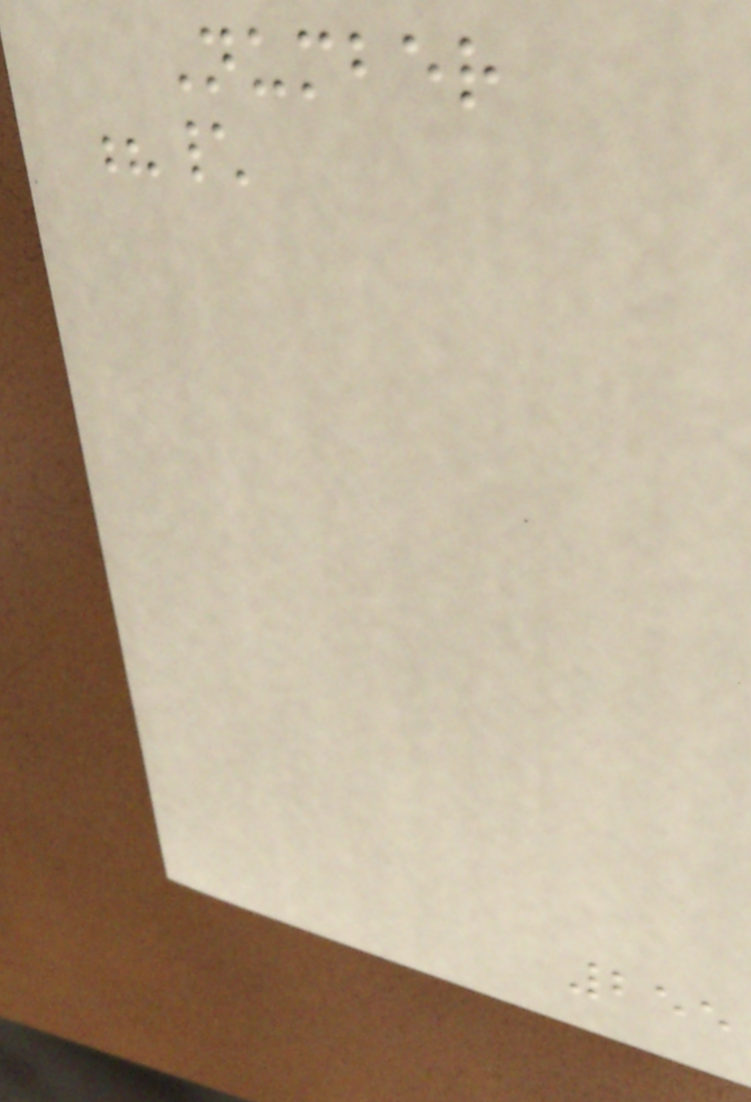Number
?\
255
